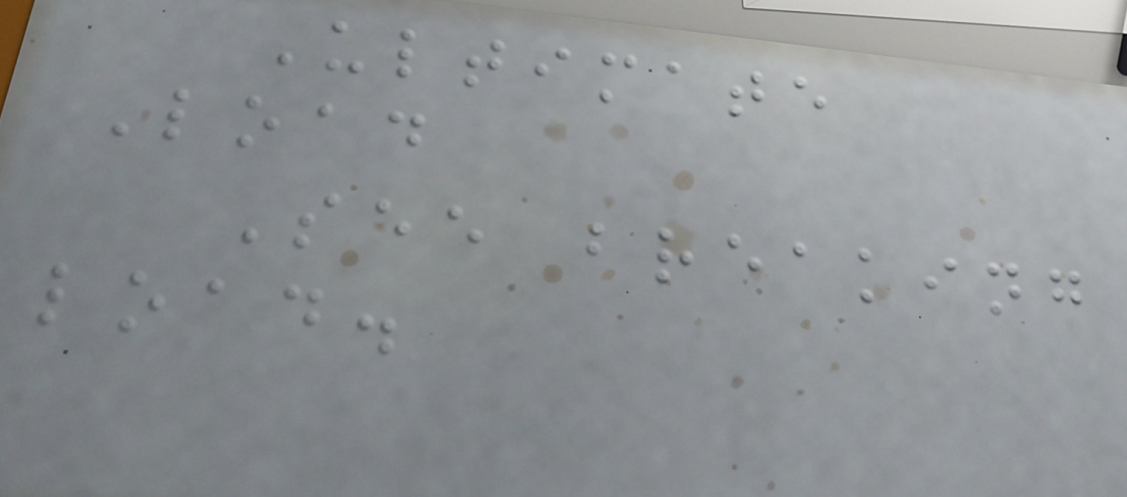Ultimate
Load
See breaking
load.
